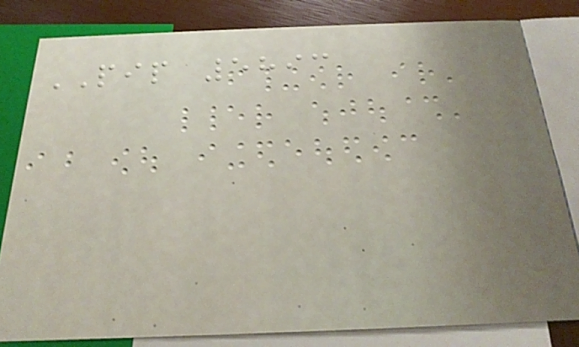PIP 5893
